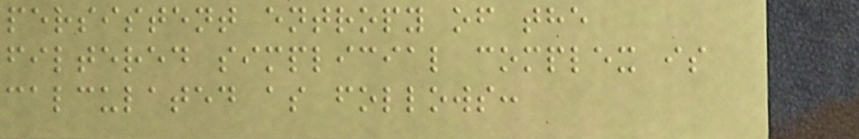persistent entropy of the
filtered simplicial complex is
calculated as follows:
